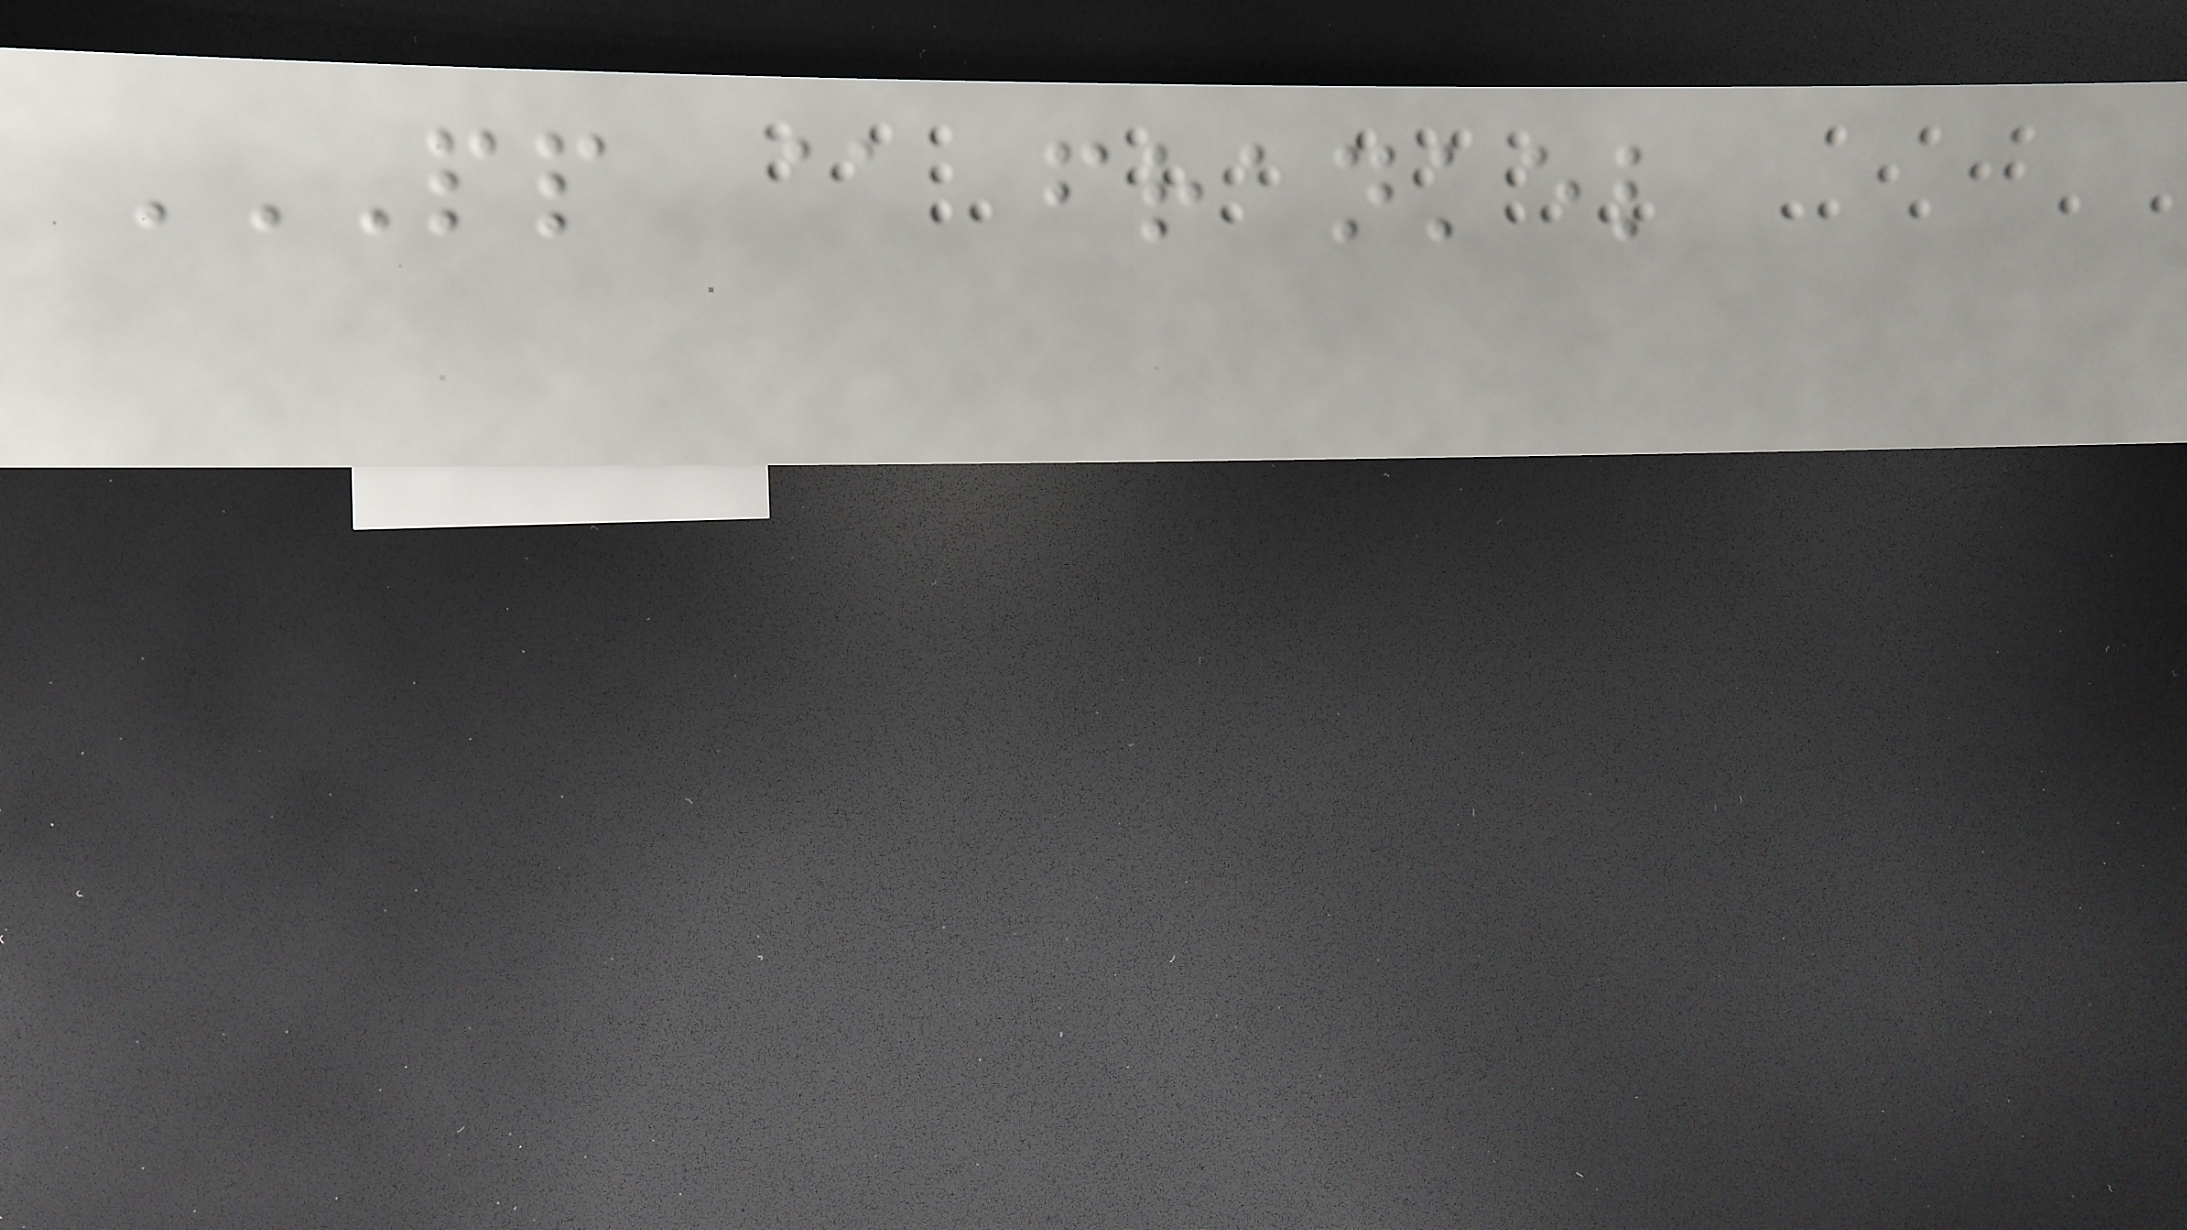PP @ FRANKEL
